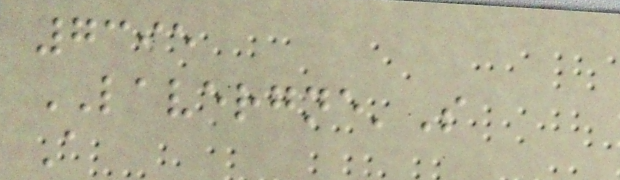7395
LAVERGNE'S
A
